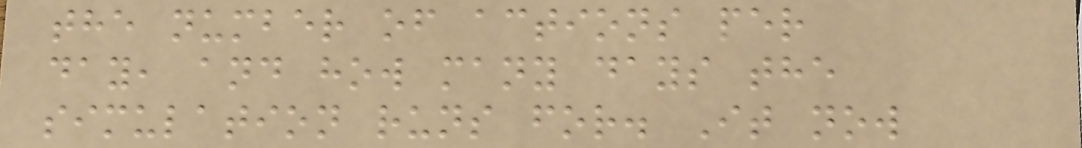the number of actions per
day, and how many days the
simulation runs for. It now
